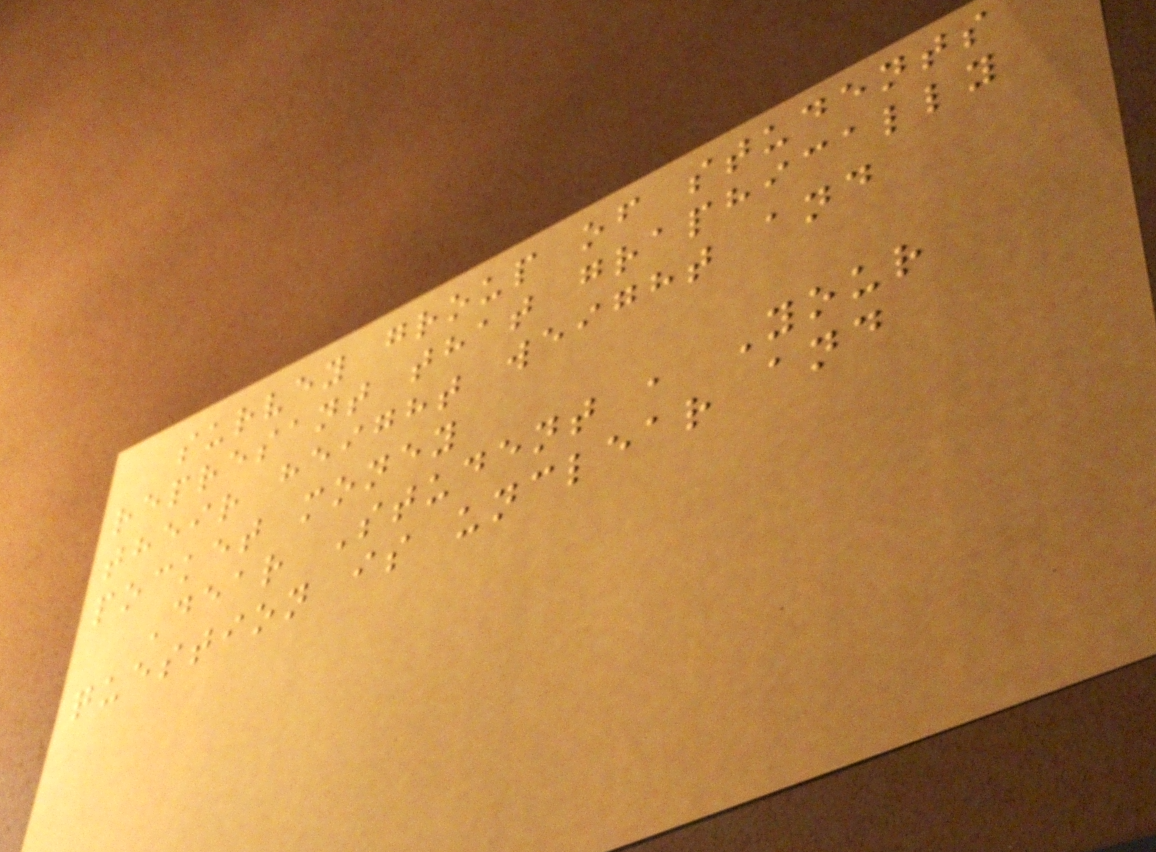survey group of students
represant that graphically
their height weight and
pocket money
Dear Student , Your
question is unclear and
